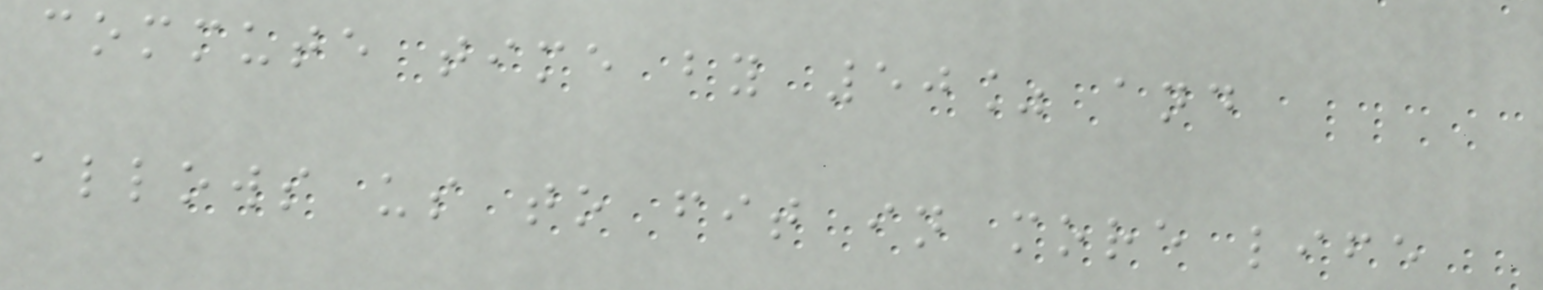commute time by 50% and
allows us to fit in more life
